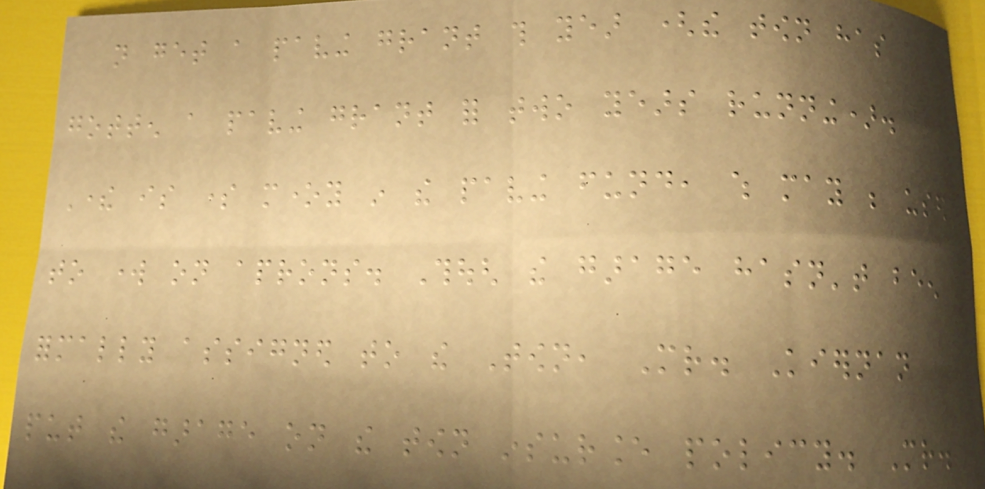not get a paving grant this year (the town has
gotten a paving grant for two years running).
There is some money in the paving fund, which may be used
to work on aprons. Though the garage hasn't been
formally assigned to the Town, Mr. Kiernan
put the garage on the town insurance policy. Mr.
